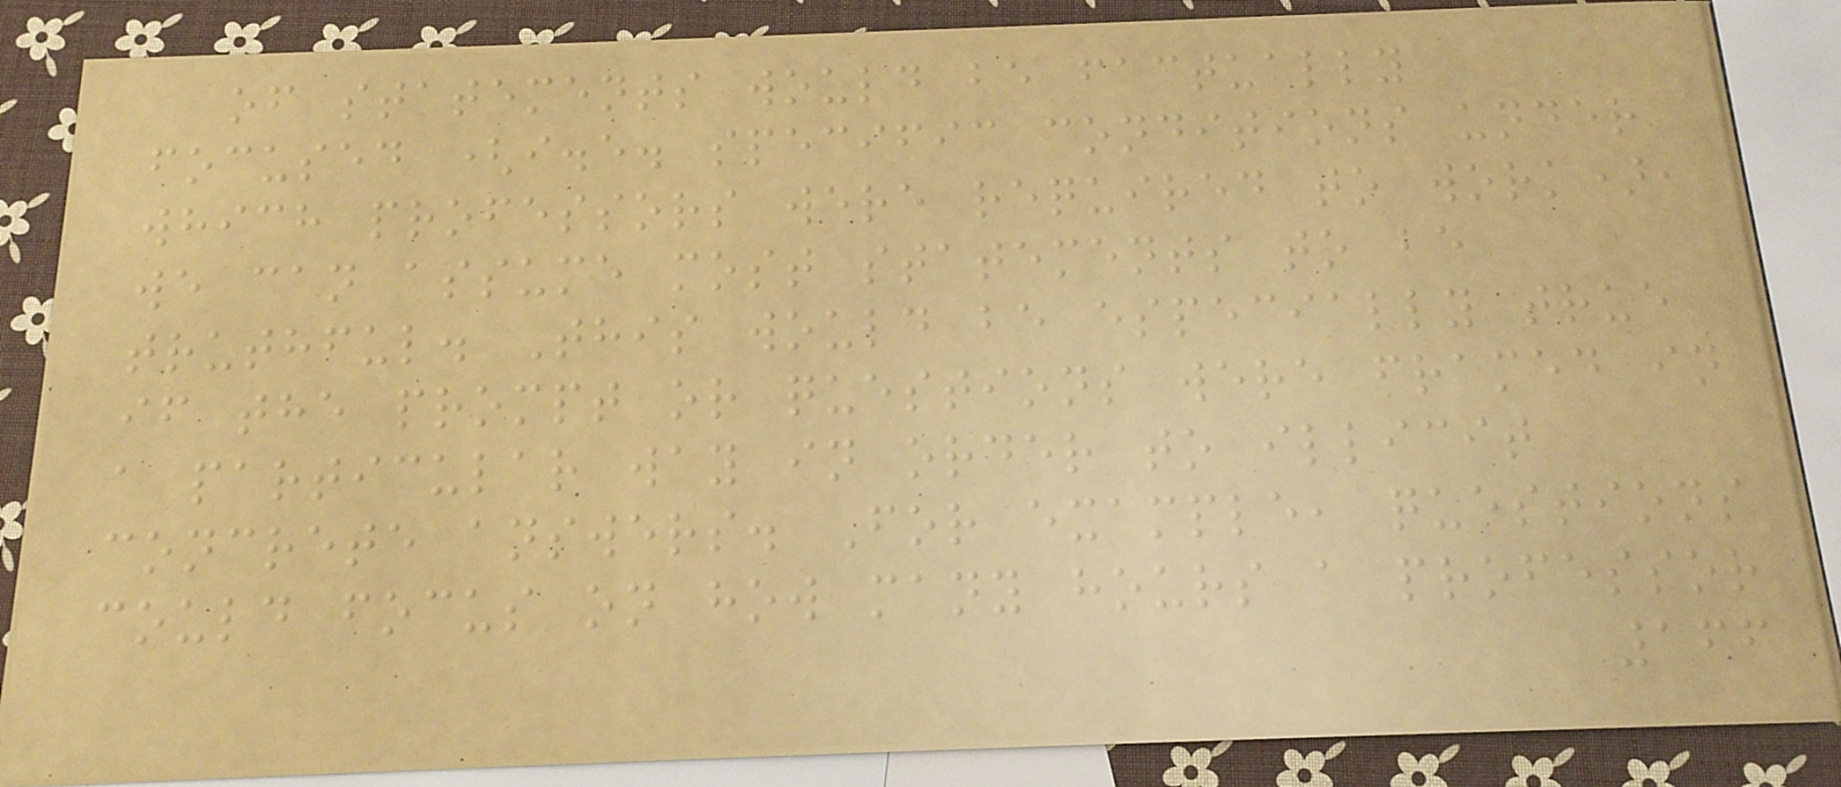of statements would be factually
focused (i.e. specific conditions under
which professors were required to work),
we can assume most statements to be
truthful. This would be especially true
if the prompt or questions were framed in
a particular way in order to illicit
concrete answers. For example, questions
could focus on how many hours a professor
166
